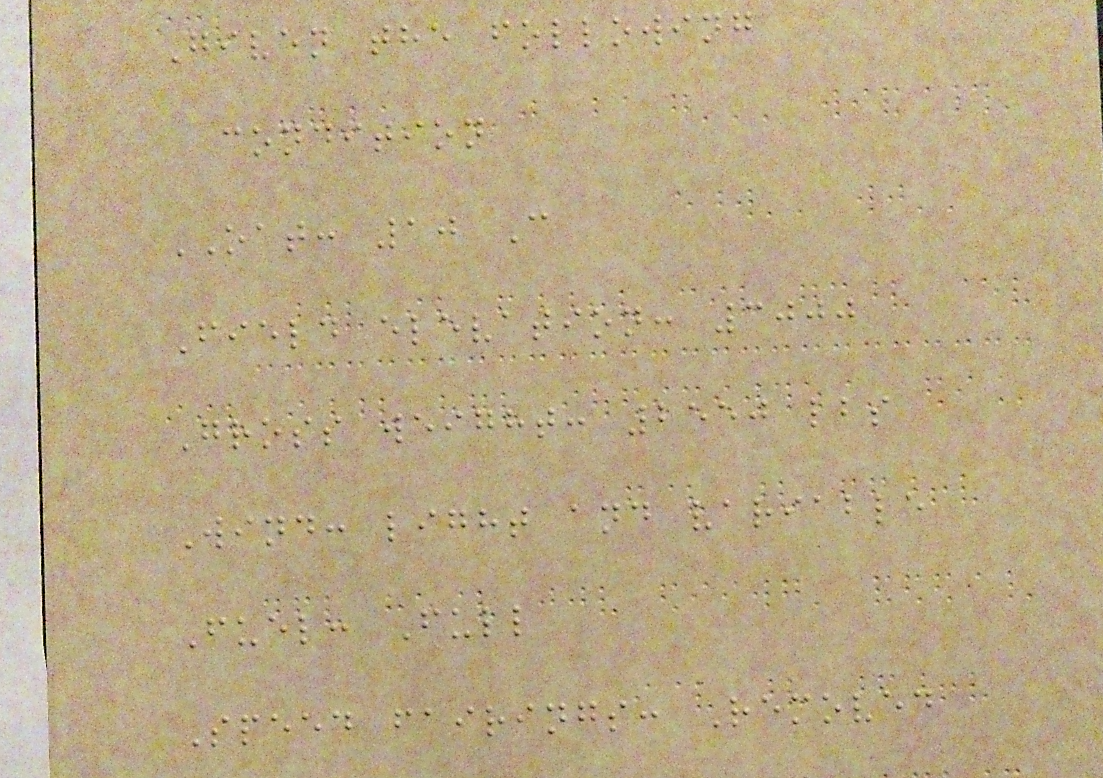Given the following
condition
OAT: 10 C
Field elevation: 3000
Gross weight: 2550 lbs
Wind: light and variable
Fuel: Full
Speed fairings: Removed
